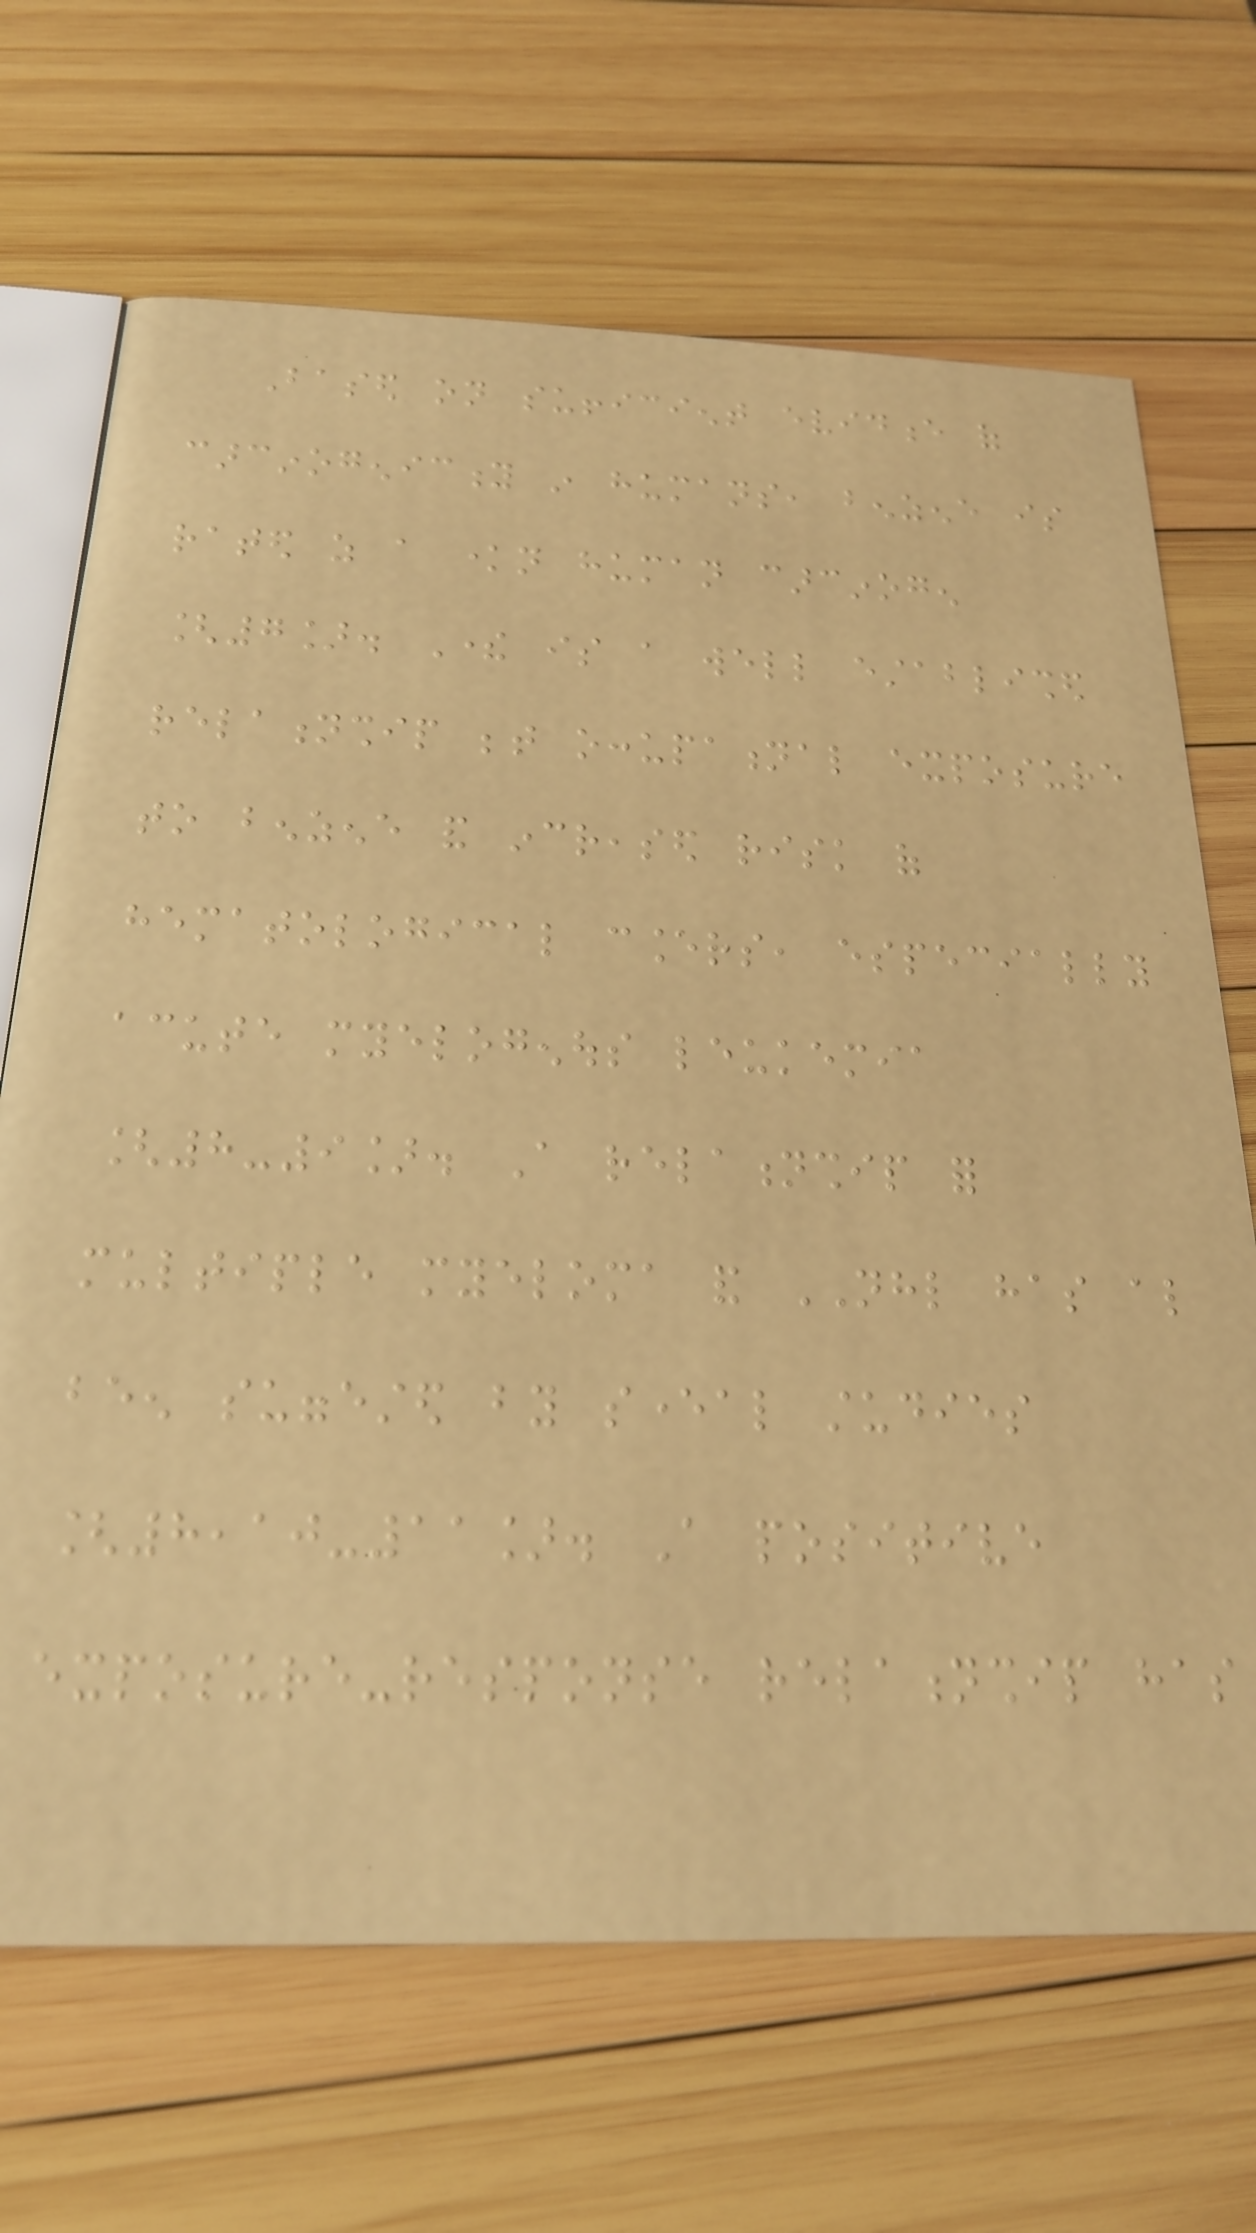Based on sufficient evidence of
carcinogenicity in humans, benzene is
rated as a known human carcinogen
[7]. There is a well established
relationship between occupational exposure
to benzene and increased risk of
hematological cancers, especially
acute myelogenous leukemia
[8-9]. A relationship for
multiple myeloma and NHL has also
been suggested by several studies
[8,10-11]. A positive
exposure-response relationship has
